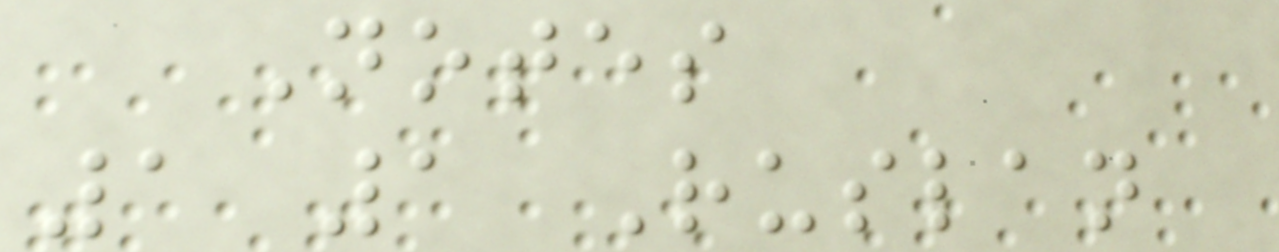Notes
1 1 Ruslan
